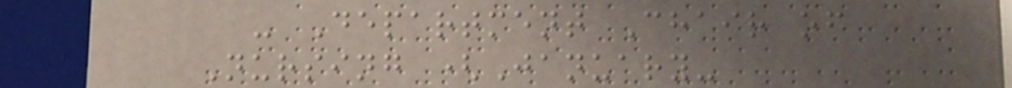- Department Chair of
Nursing (January-
